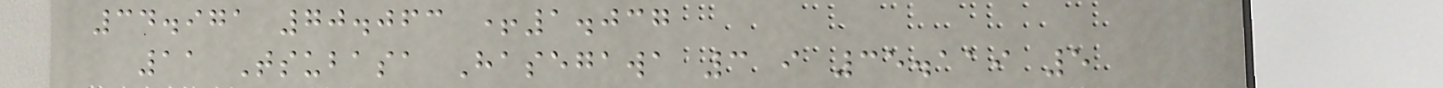34.971 70.063 +1.037
11 Tsubasa Hasegawa 3 i 35.119 5
